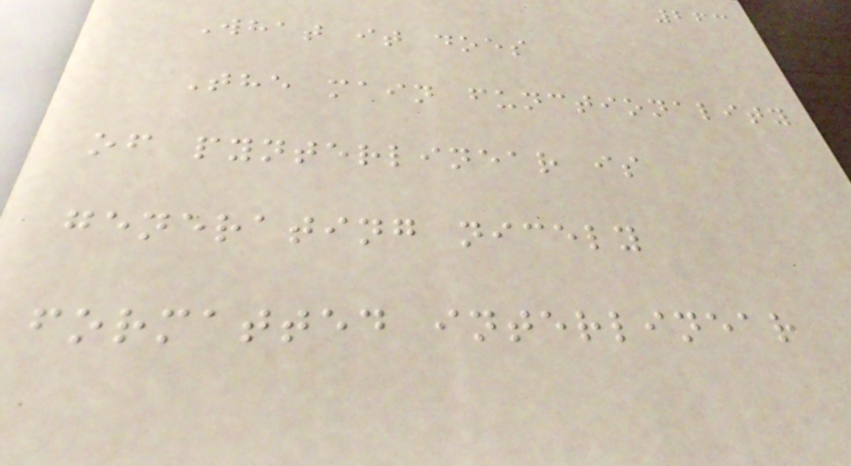263
What it does
The main functionality
of pynterlinear is
generating nicely
formatted interlinear
